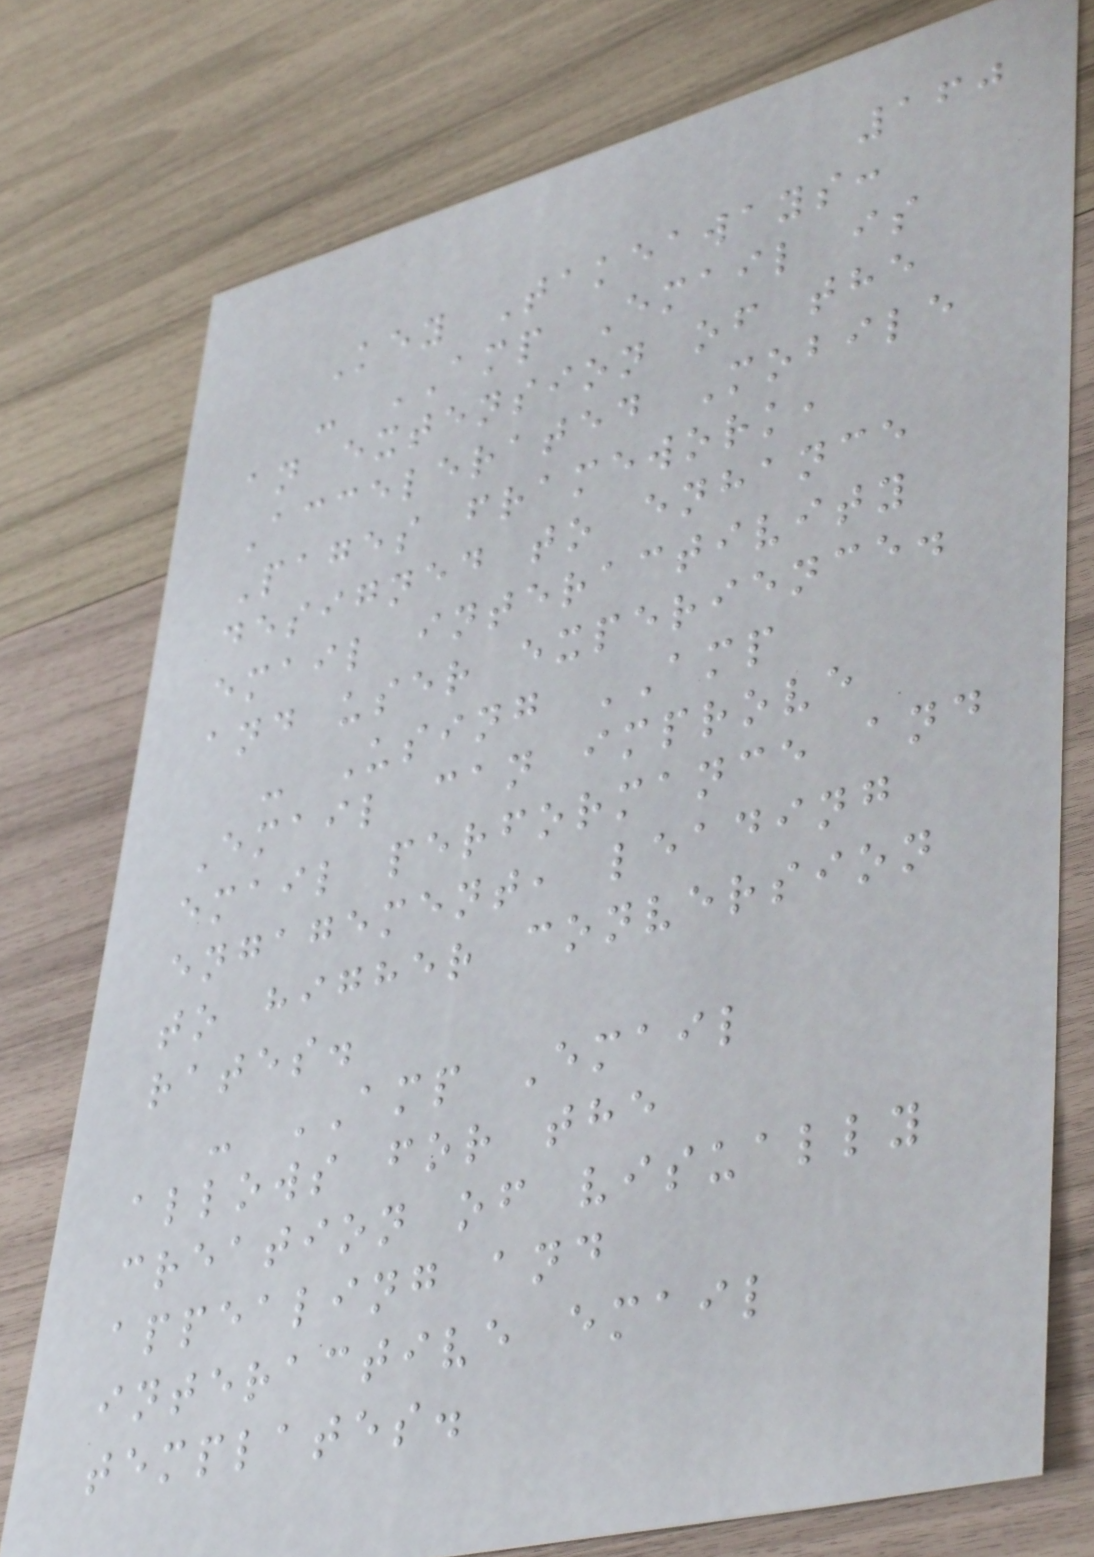160
Key Takeaways:
- AMP Email is
an extension of the
Accelerated Mobile
Pages framework,
designed to enhance
email interactivity
and user experience.
- Using AMP
Email can improve
email performance and
engagement, leading
to higher conversion
rates.
- AMP Email
allows for the
creation of visually
appealing and
interactive email
templates.
